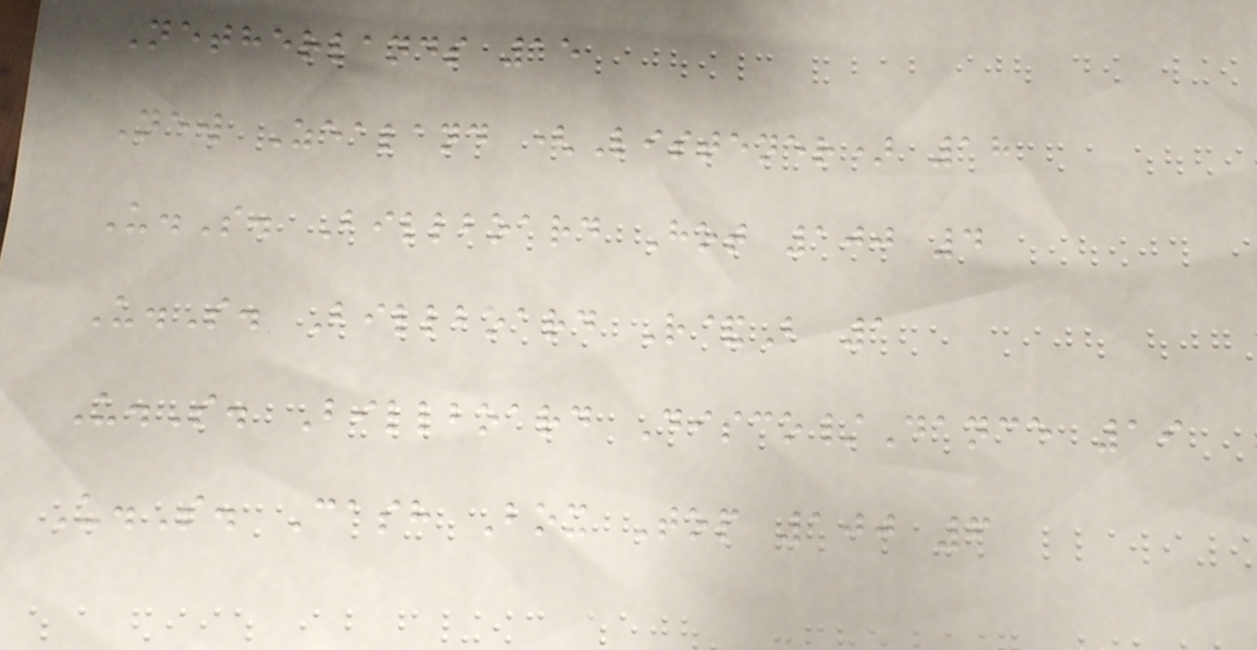Netherlands 15
New Zealand (Listener) 18
U.S. Billboard Hot 100 4
U.S. Billboard R&B 1
U.S. Billboard Disco/Dance 19
U.S. Cash Box Top 100 6
